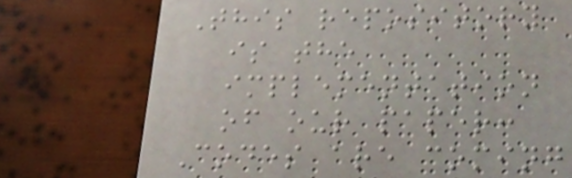This repository
is the
implementation
of our paper:
Codes are coming
